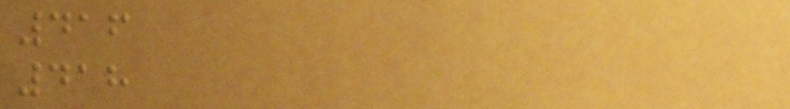416
418
